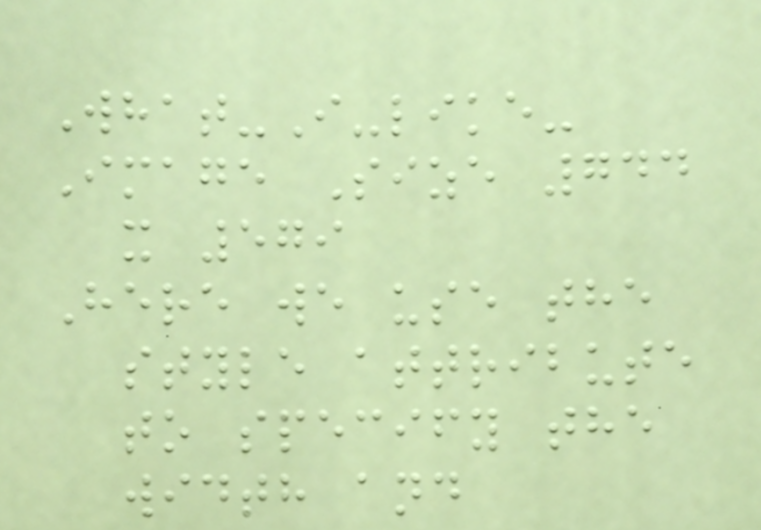What-I-like-
Image Size 744
x 579
Here we use the
style attribute
to specify the
width and
